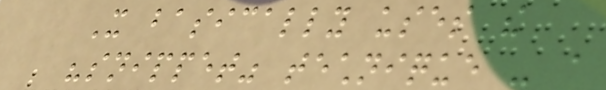It basically uses the
"snippet" technique - a
